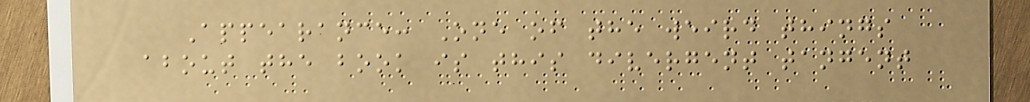Appearance: One of the weird things
about the book is this divergent tangent
